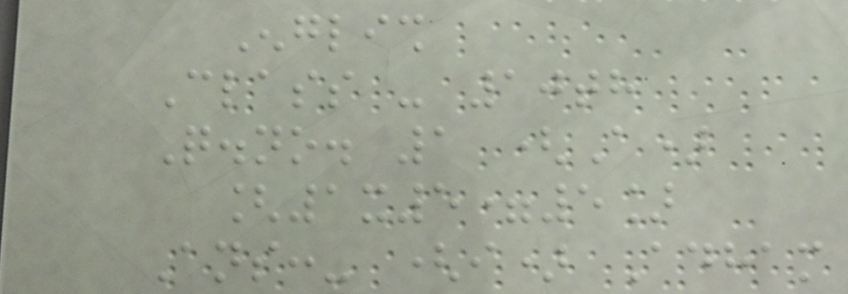English
Class - 10th
Q.no. 1 (A)
[1x5=5]
Ans:- (i) Adham
